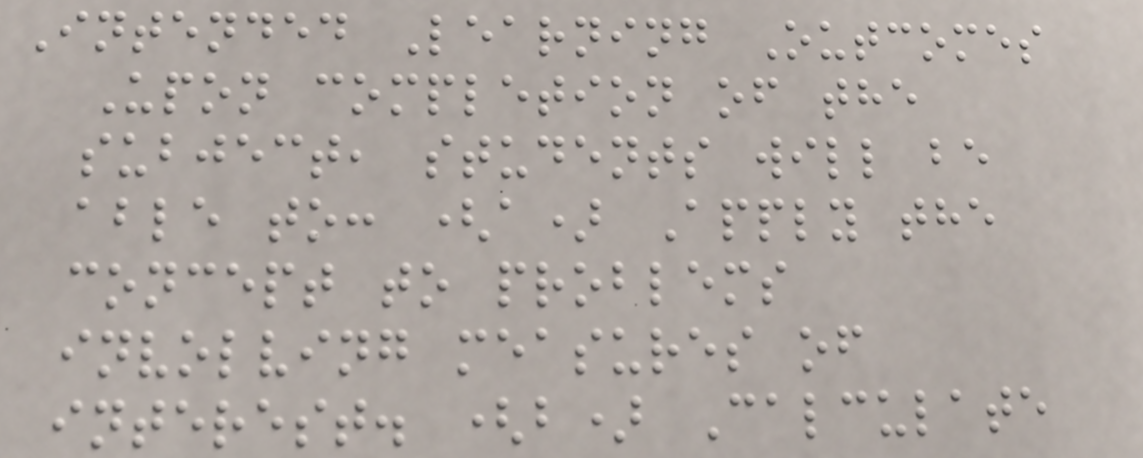Intended Learning Outcomes
Upon completion of the
subject, students will be
able to: (a) Apply the
concept to problems
involving measures of
interest. (b) Calculate
